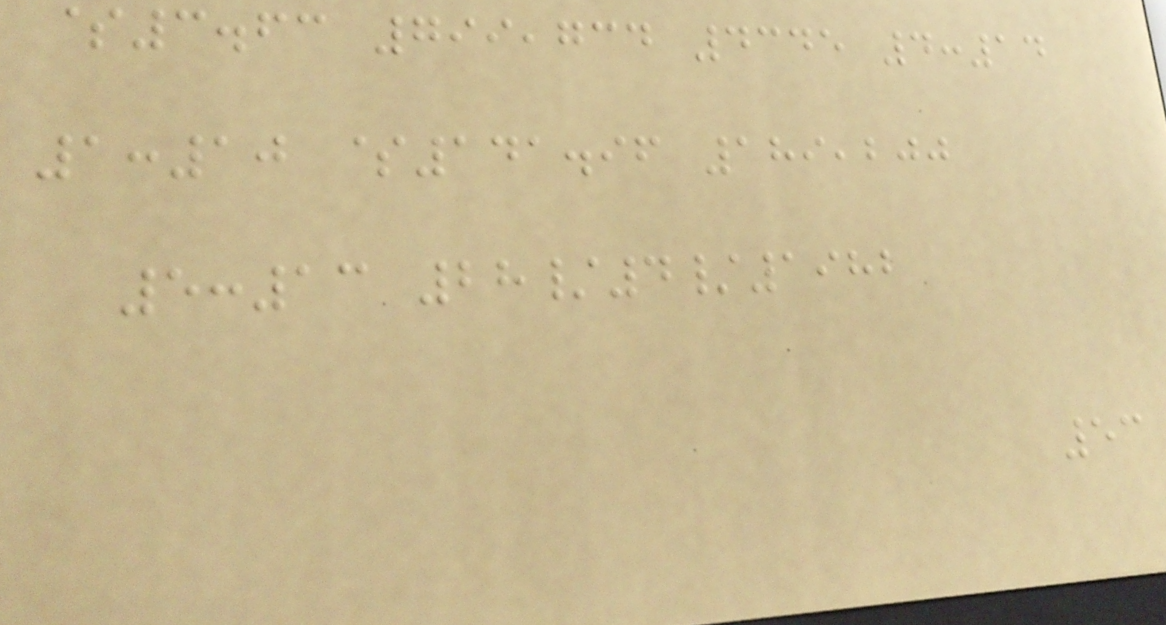$3.63 799,734 4345 4:14
1:10 $141.96 189,200
5:13 28/4/1982
53
